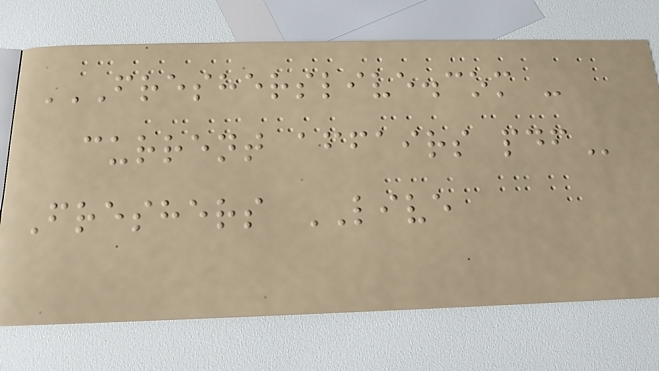FRESHERSLIVE.COM -
CURRENT AFFAIRS PDF
Freshers LIVE
